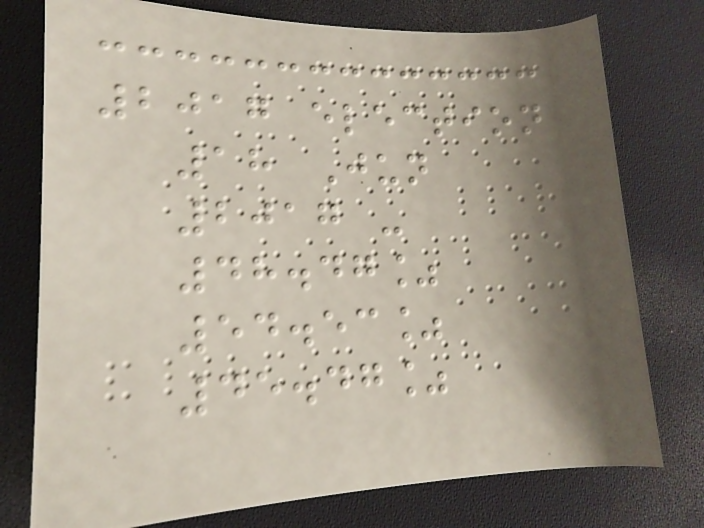2017 election
18 Jun
2017 -
48.47%
54.53%
45.47%
